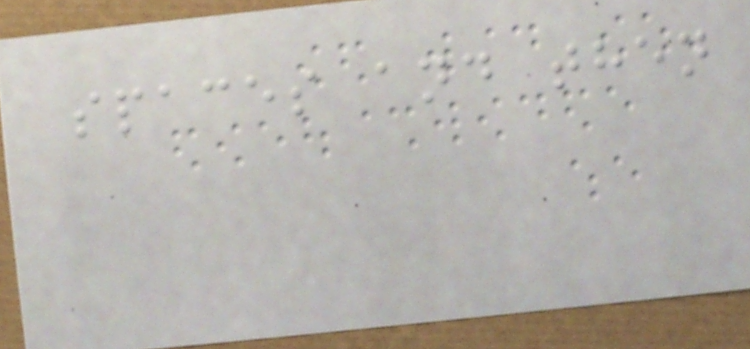spaces and then
